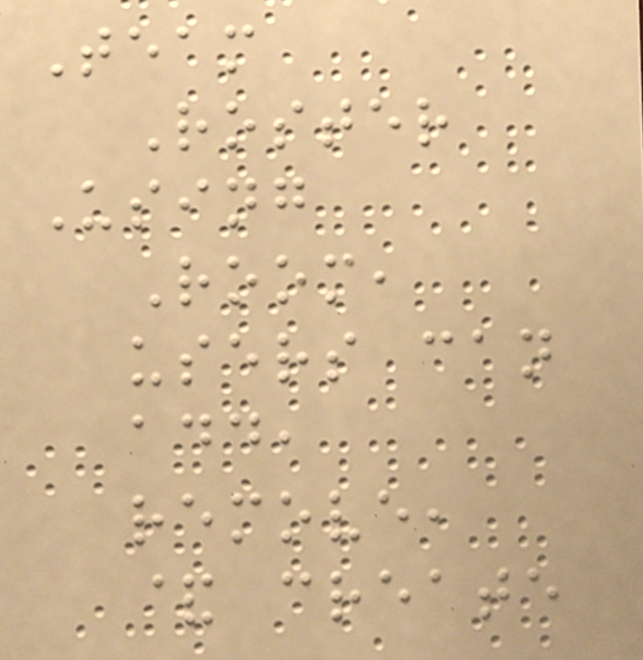Team
Roster
Using
Room,
users can
add,
remove,
& create
